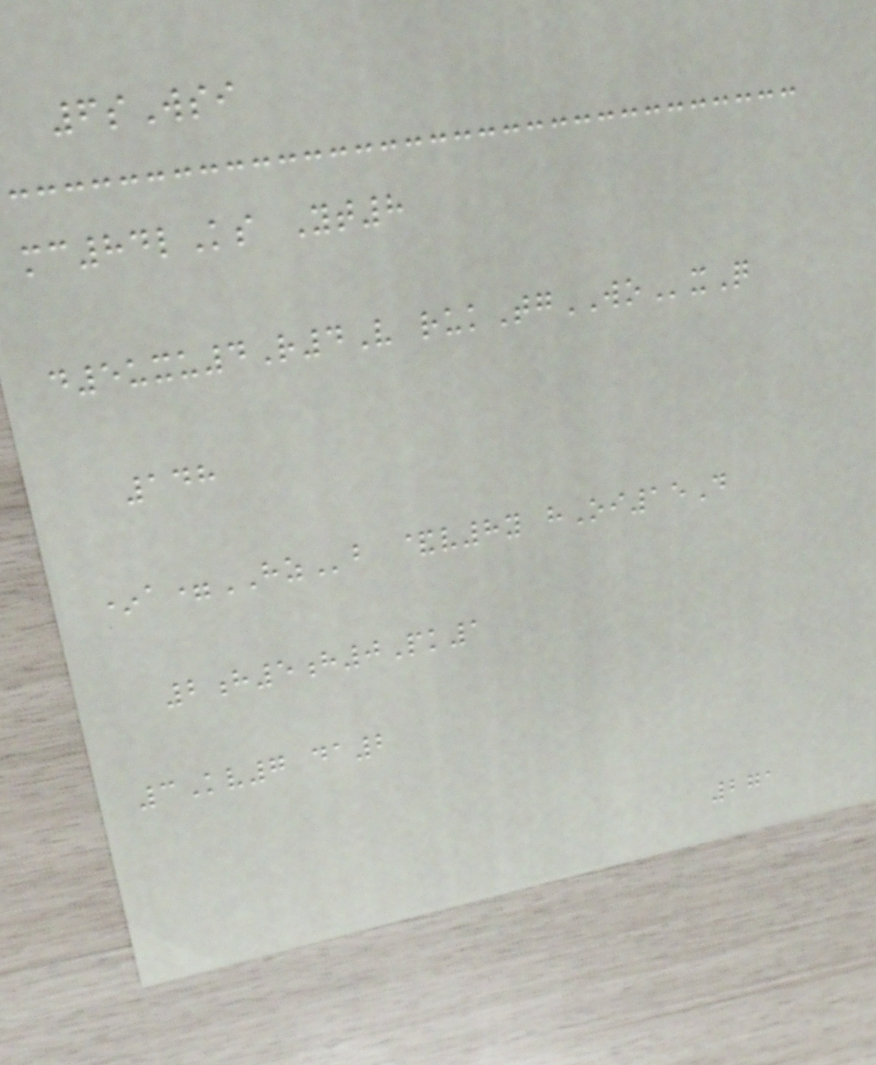6sWsi
mc84lKs Yt8
d5uxu4R4V rukTgWOxQ
148
*a=HZb &v8y hOi15D
2h5h0Pk1
3Kv7 da2
271
